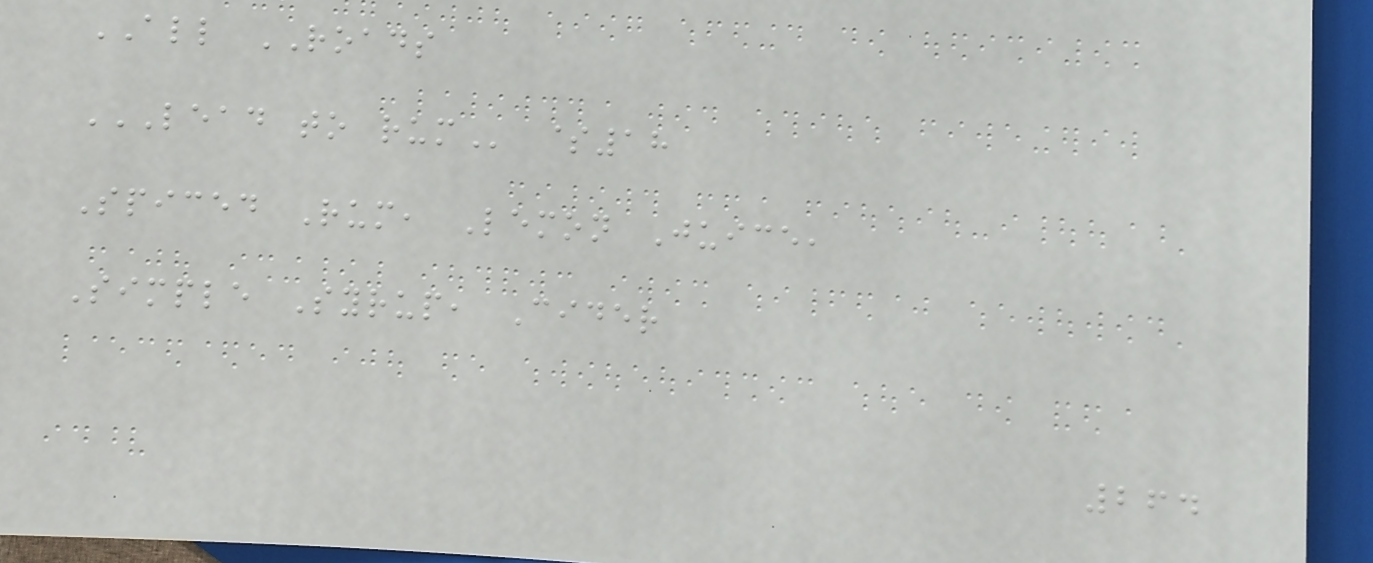ALL ROADS
LEAD TO RUM $18
Spiced Rum, Lemon Juice,
Simple Syrup, Cider
264
